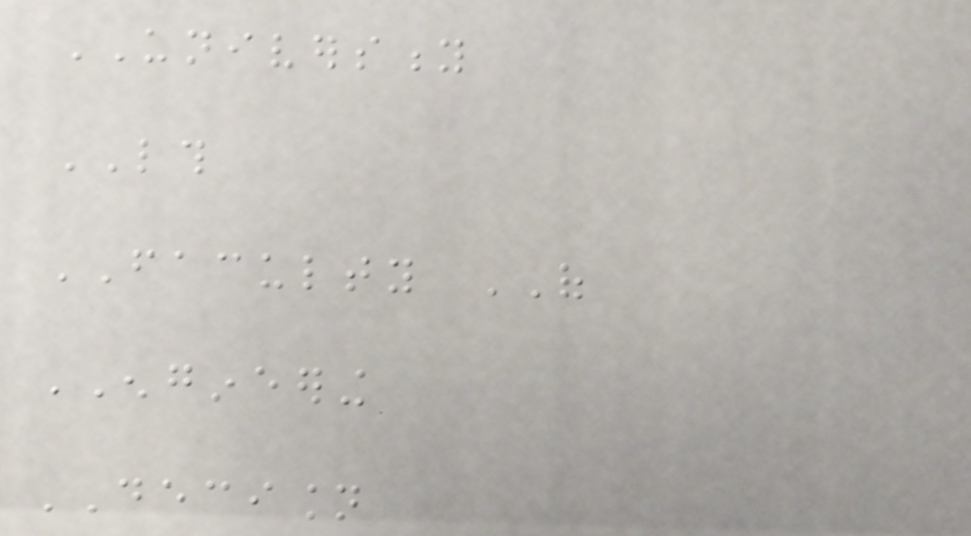UNIVERSITY
LTH
FACULTY OF
ENGINEERING
DECISION
